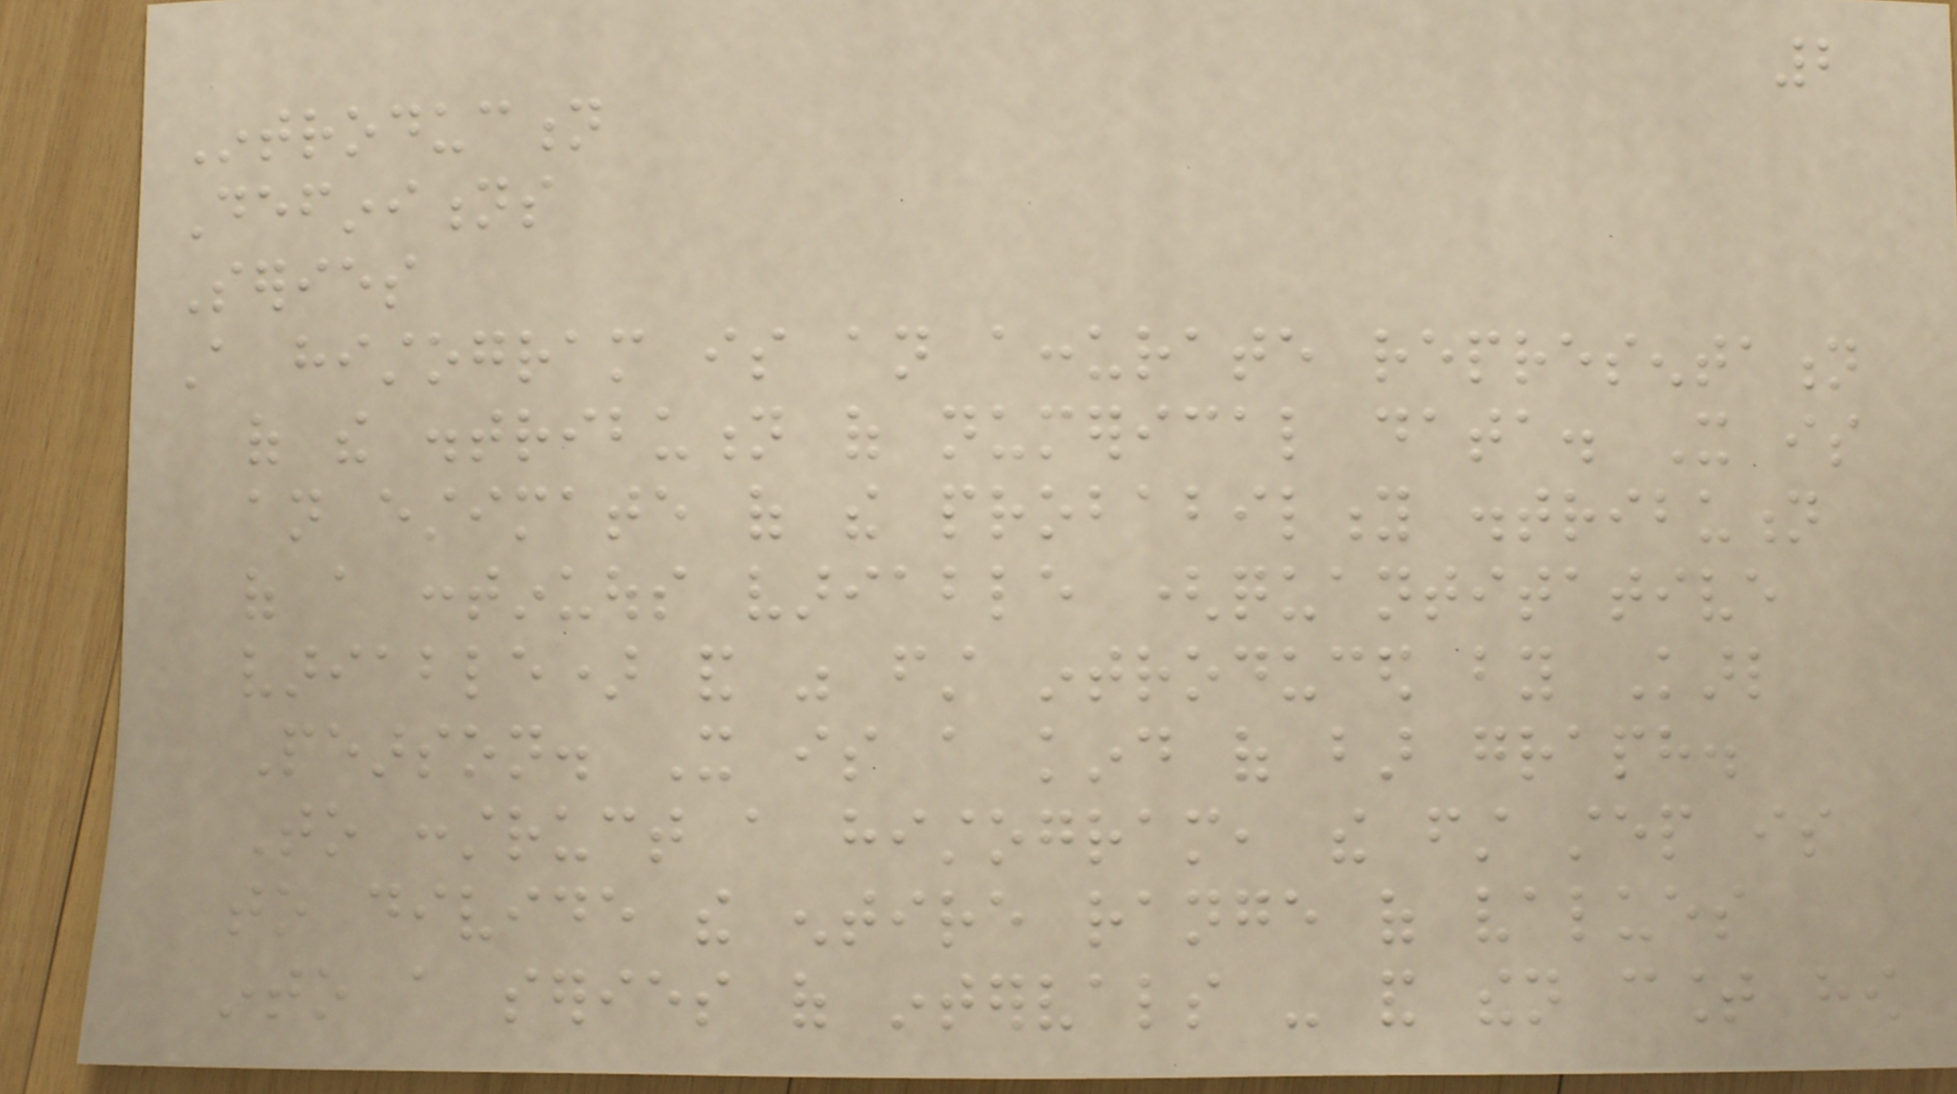2
Introduction
Definitions
Series
A histogram is an accurate representation
of the distribution of numerical data. It is
an estimate of the probability distribution
of a continuous variable (quantitative
variable) and was first introduced by Karl
Pearson. It is a kind of bar graph.
To construct a histogram, the first step is
to divide the entire range of values
into a series of intervals - and then count how
